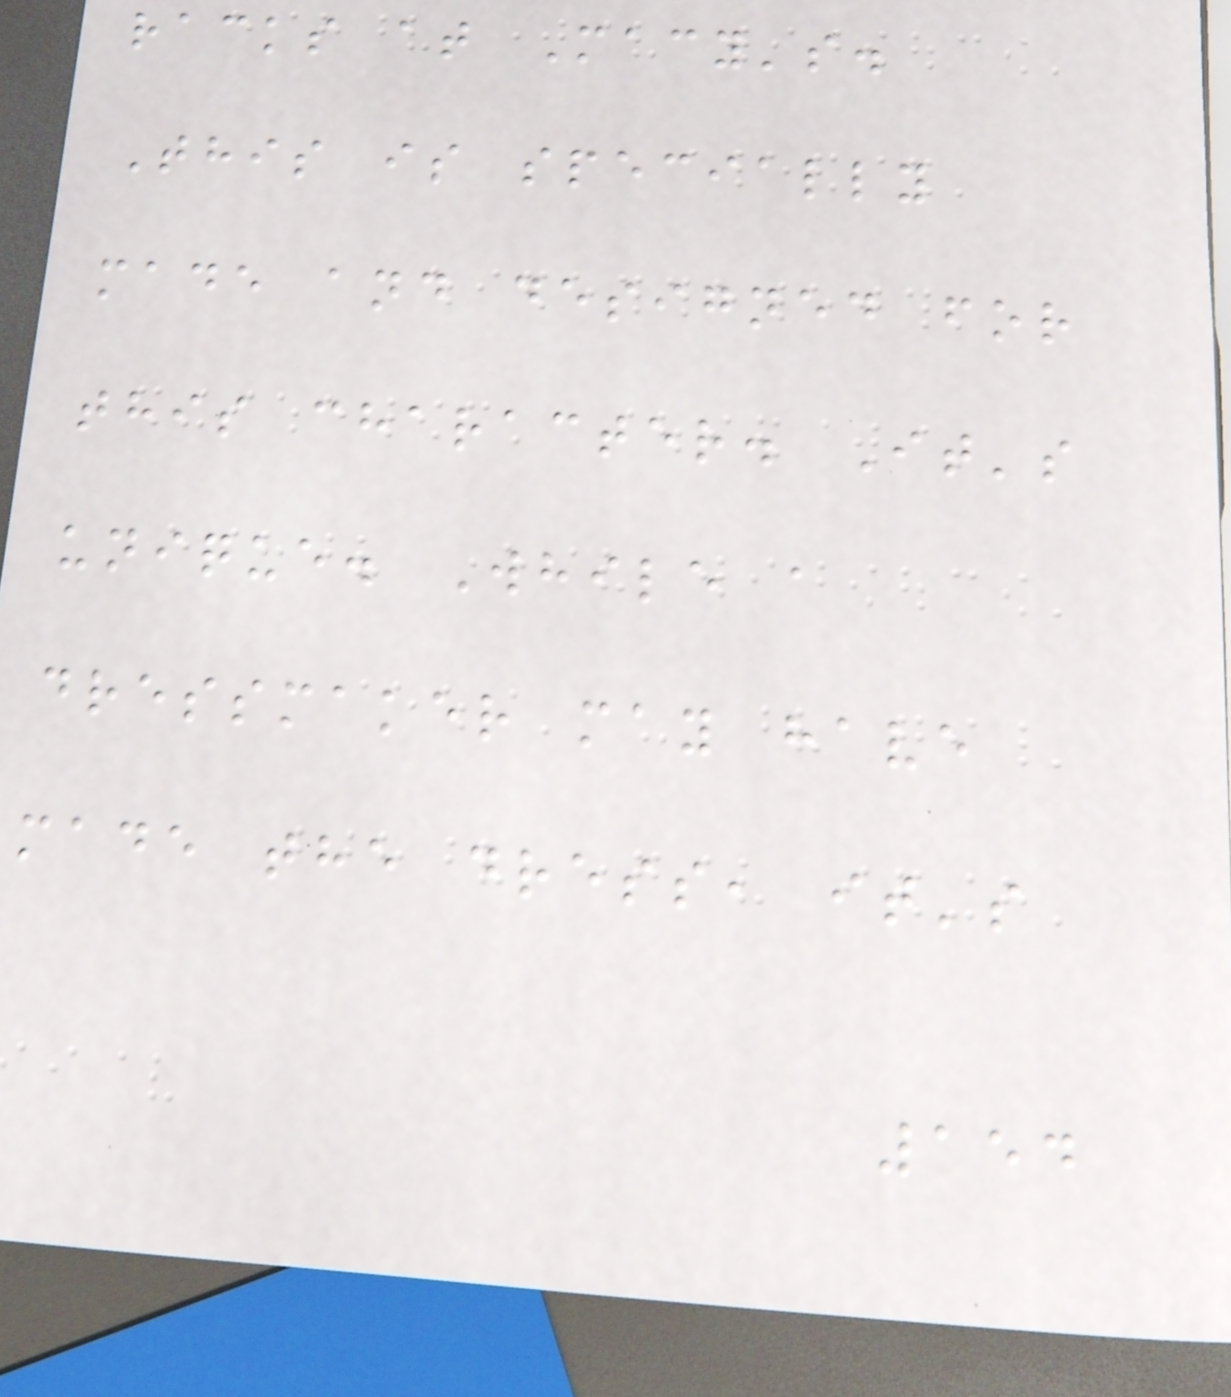racks at Macy's.
This is specially
made and designed for
this character. It's
unique. While a
dressmaker may have
made the dress, it's
154
